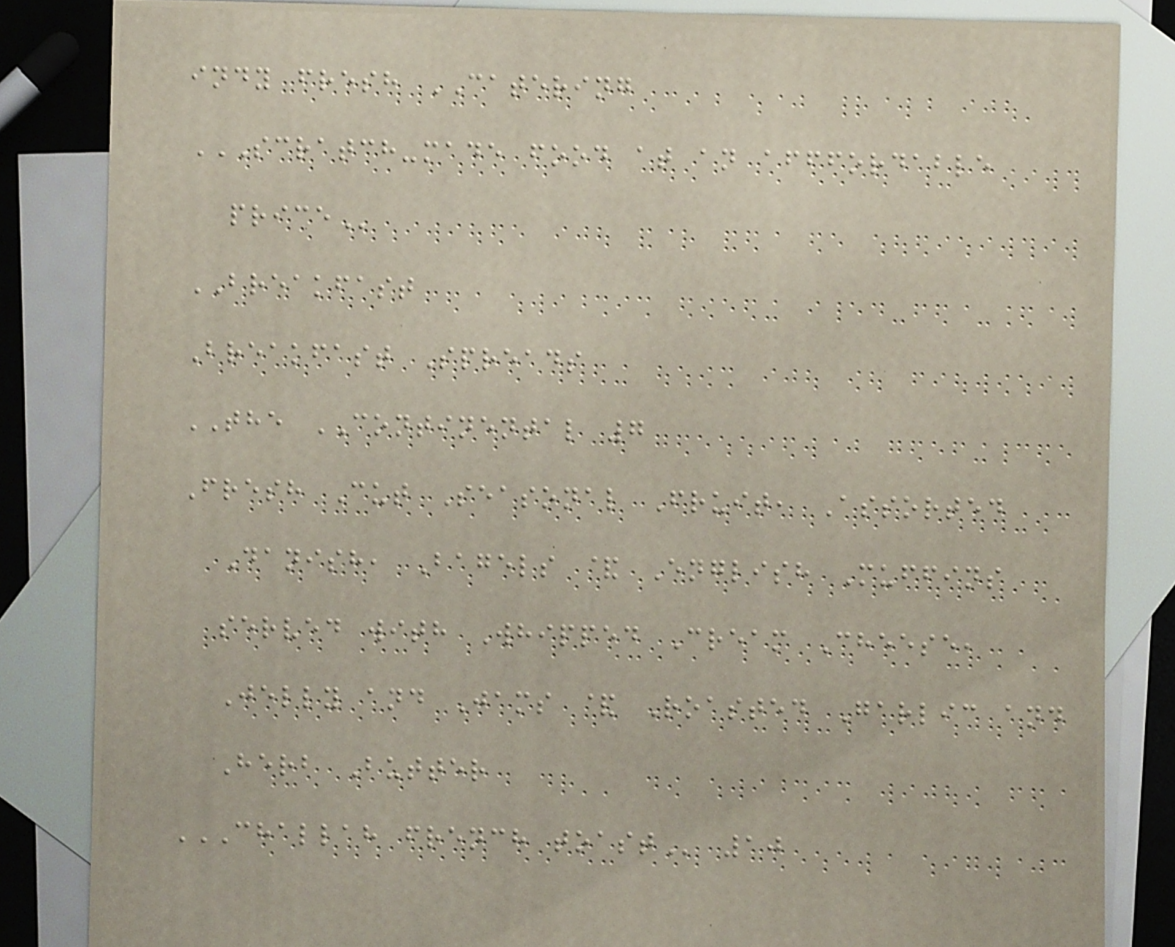indy fresh CATERING
SCRATCH-MADE FOOD AT AN AFFFORDABLE
PRICE
BREAKFAST
Breakfast Spreads
THE CONTINENTAL 7
Fresh Cut Seasonal Fruit, Assorted
Danish, Bagels & English Muffins
served with Whipped Cream Cheese,
Jelly and Jams & Roasted Garlic and
Herb Butter
CHALLAH FRENCH TOAST 10
